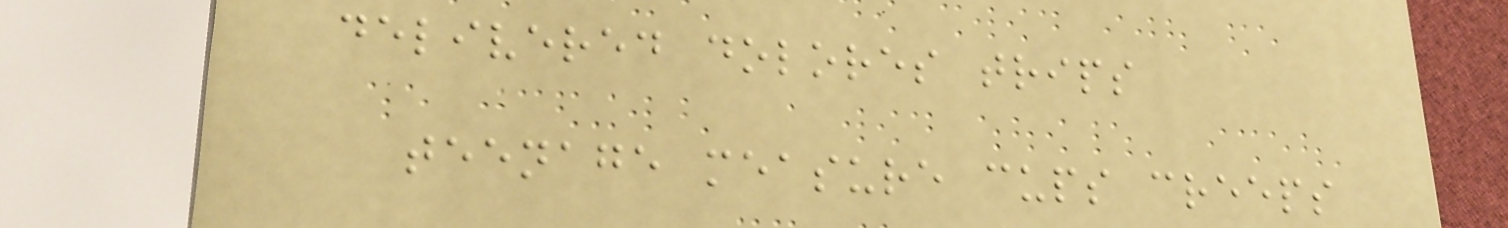delivered dolores trips
teenage measure cups creeps
